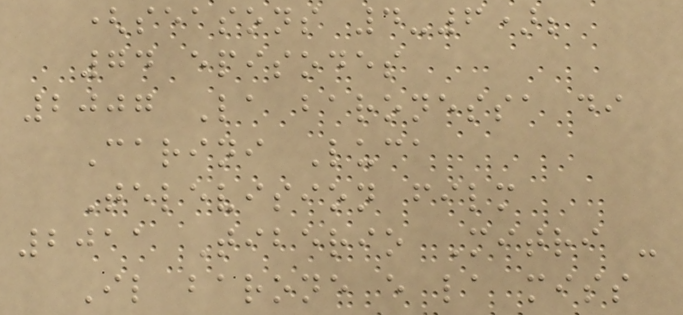(seasons 4-6);
74 episodes
2007 La baronessa di
Carini Luca
Television film
2011 Tiberio Mitri -
Il barone e la miss
